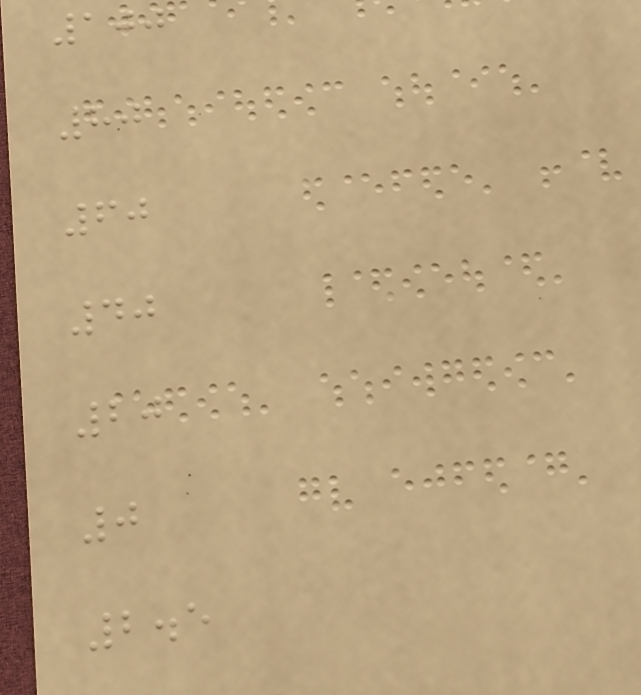100
80
60
40
20
0
2.5
